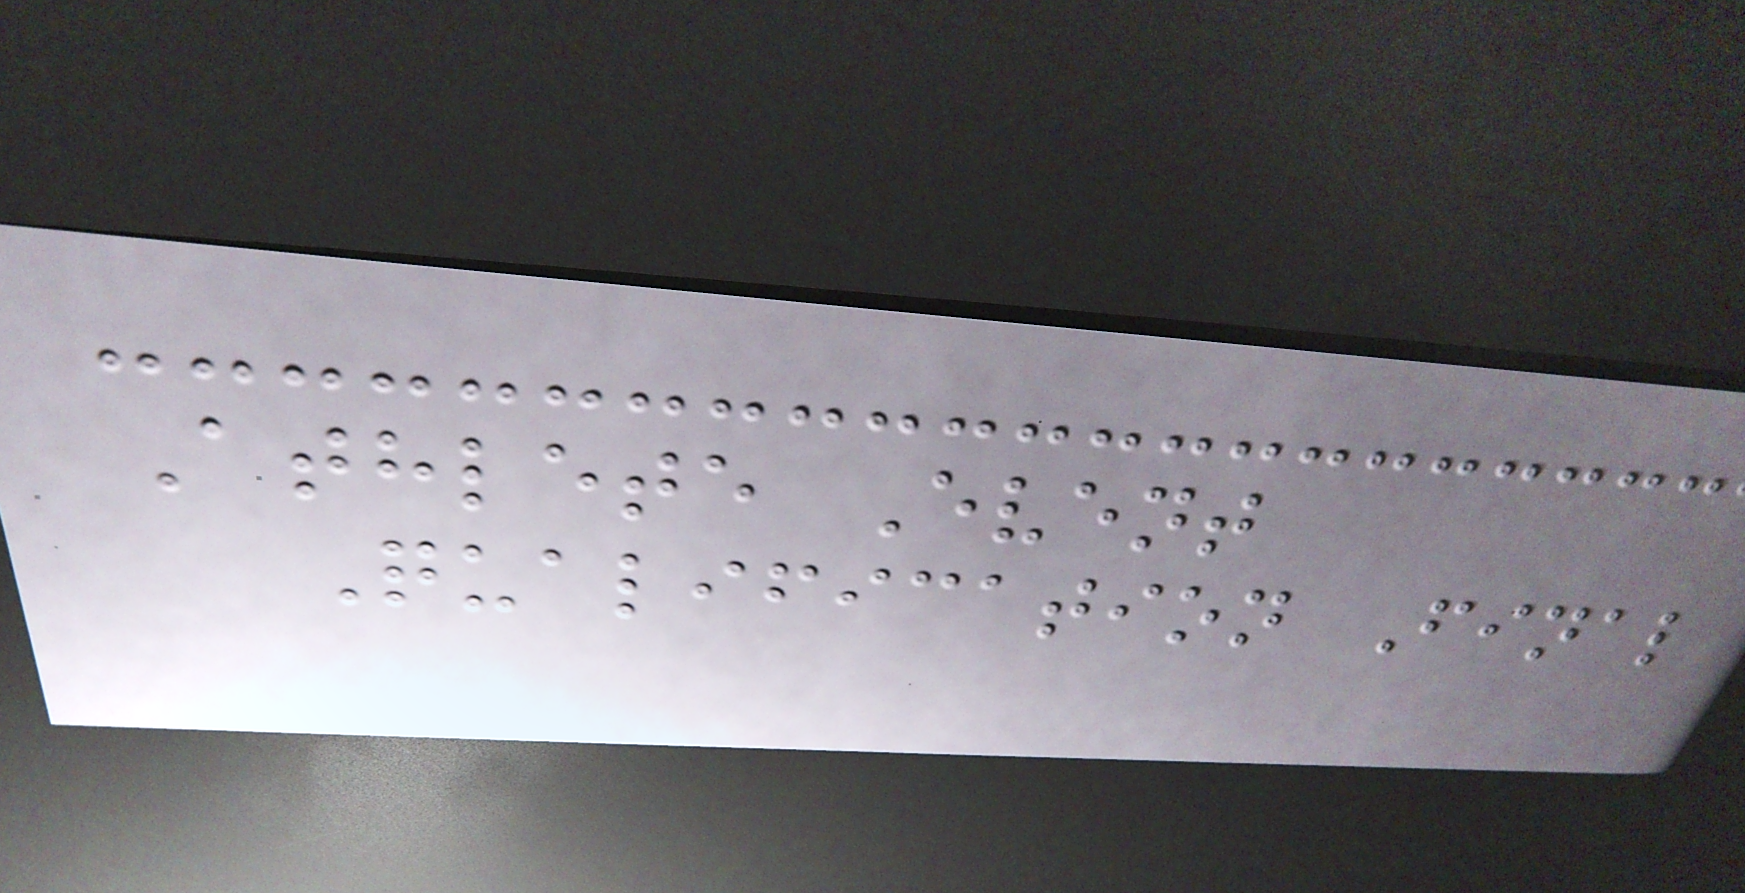Athlete Event
Qualification Final
